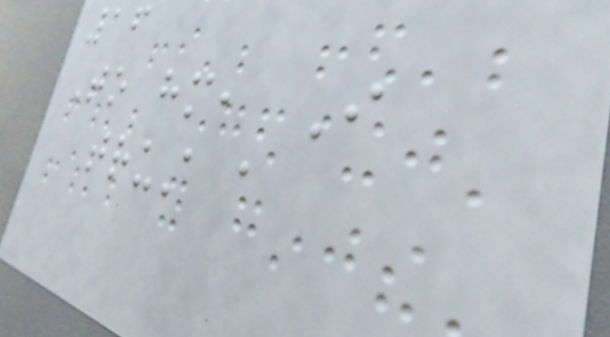16
To him, I
trust a
